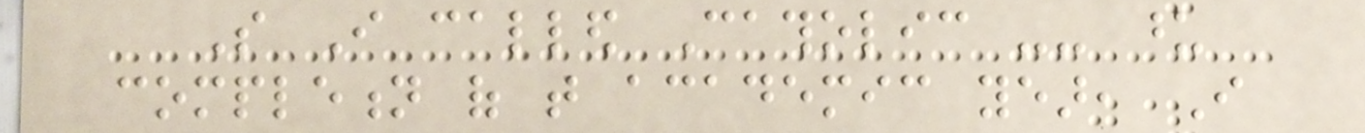So I called Catholic -- upon
completion of that academic year, I
